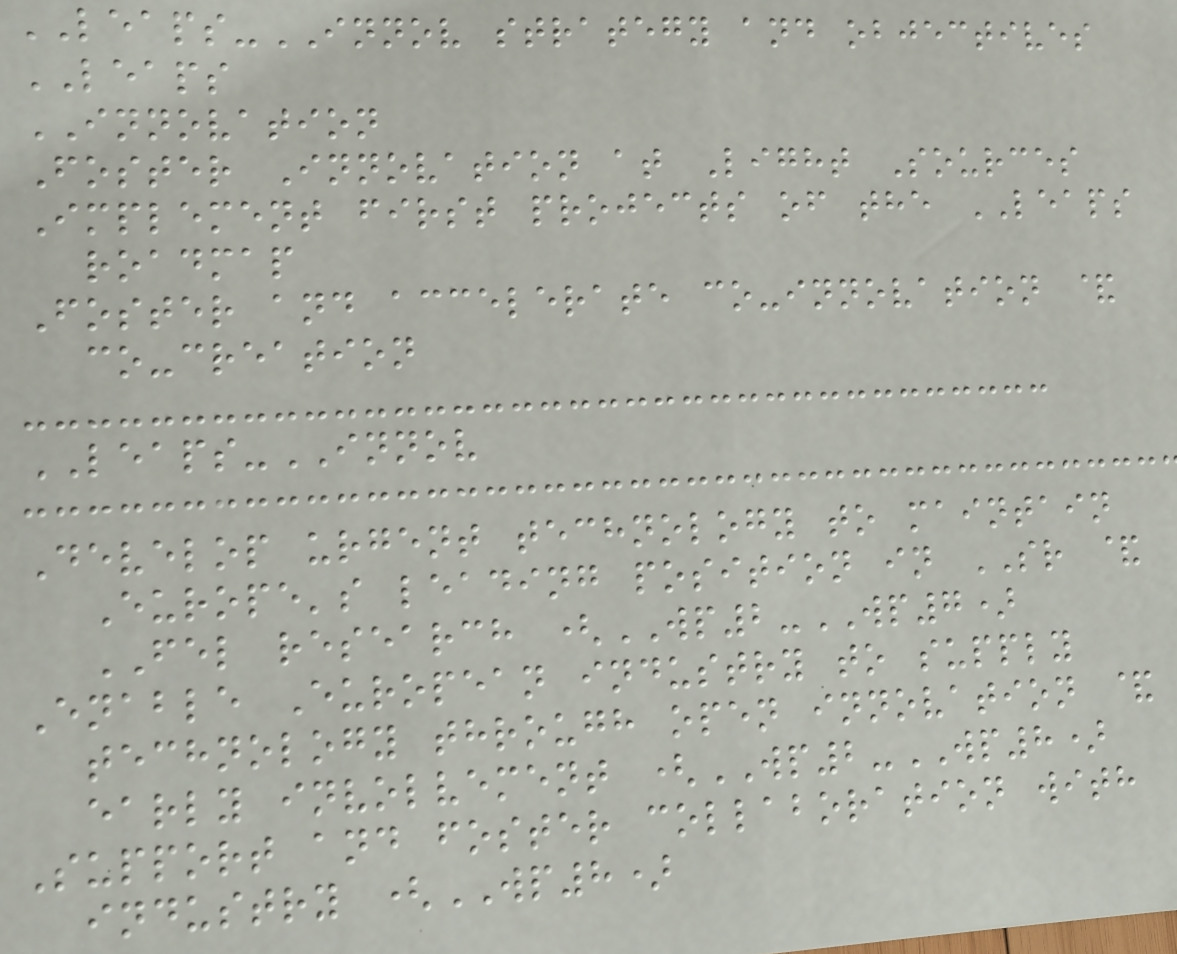LEAPS-INNOV strategy and objectives
LEAPS
INNOVATION
Foster Innovation at Light Sources
Implement first projects of the LEAPS
roadmap
Foster and accelerate co-innovation &
co-creation
LEAPS-INNOV
Develop urgent technology to maintain
Europe's leading position in SR &
FEL research (WP2-WP7)
Enable European industry to supply
technology through open innovation &
early involvement (WP2-WP8)
Support and foster collaboration with
industry (WP8)
